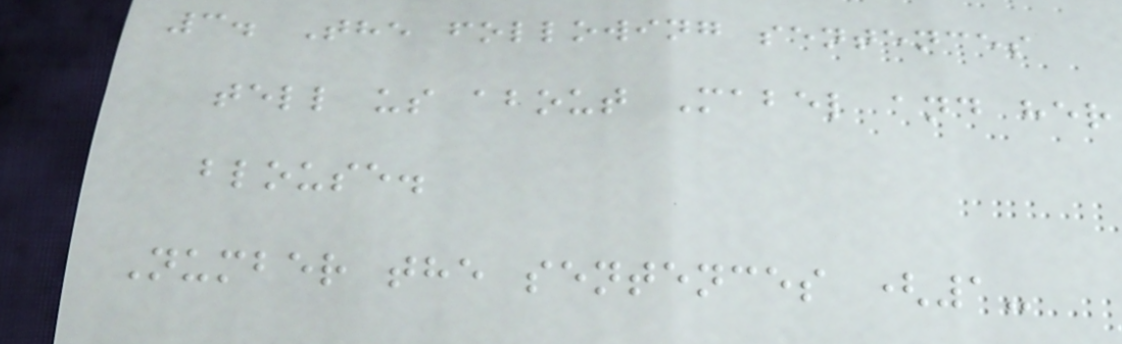3. The following sentences
tell us about Mabel and her
blouse.
Number the sentences (1-
